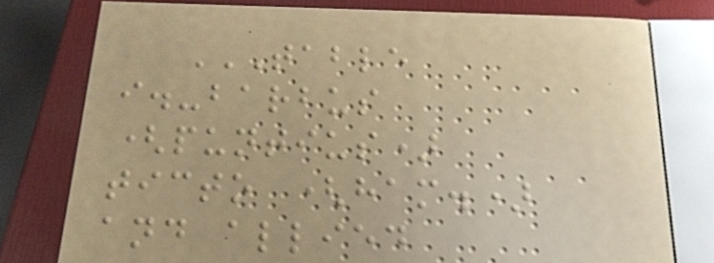TABLE
I.-BARBUS
(PUNTIUS)
TICTO (HAM.)
AND ALLIED
